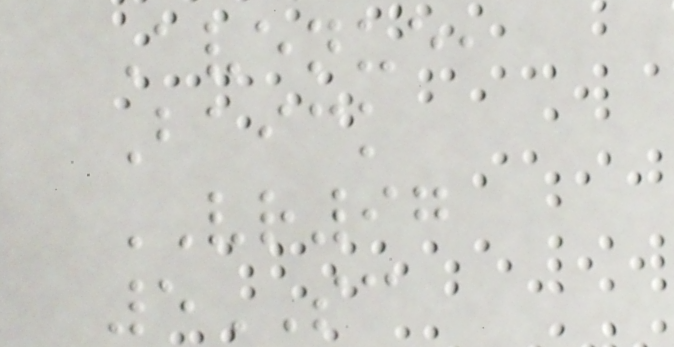Avenue,
Baick
VR97
5SC
